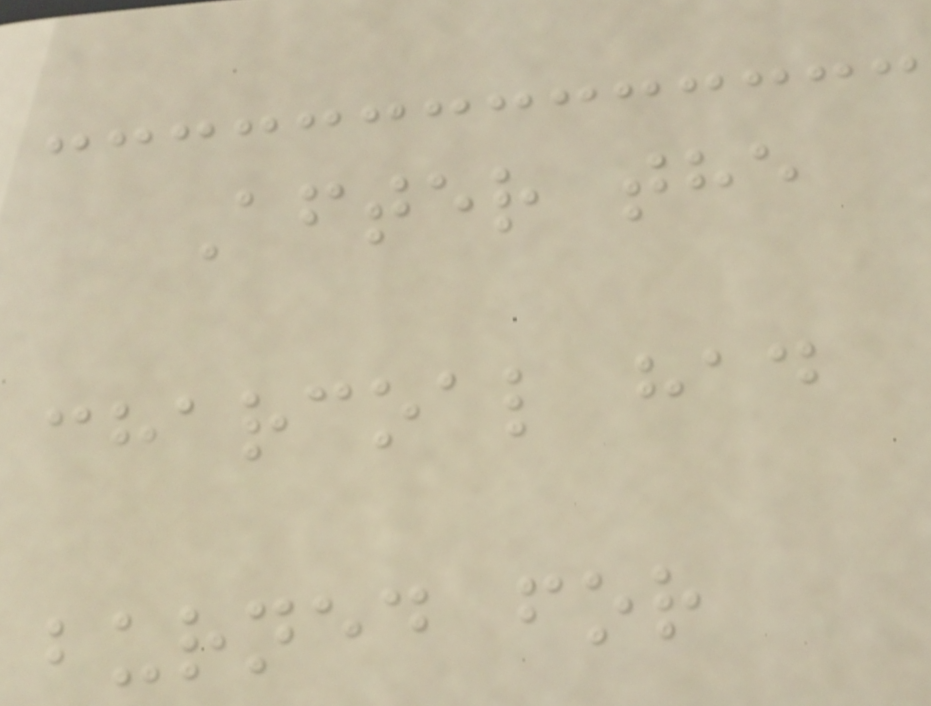After the
charcoal had
burned for
